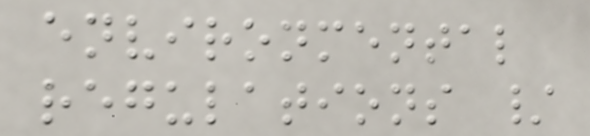environmental
regulations /
